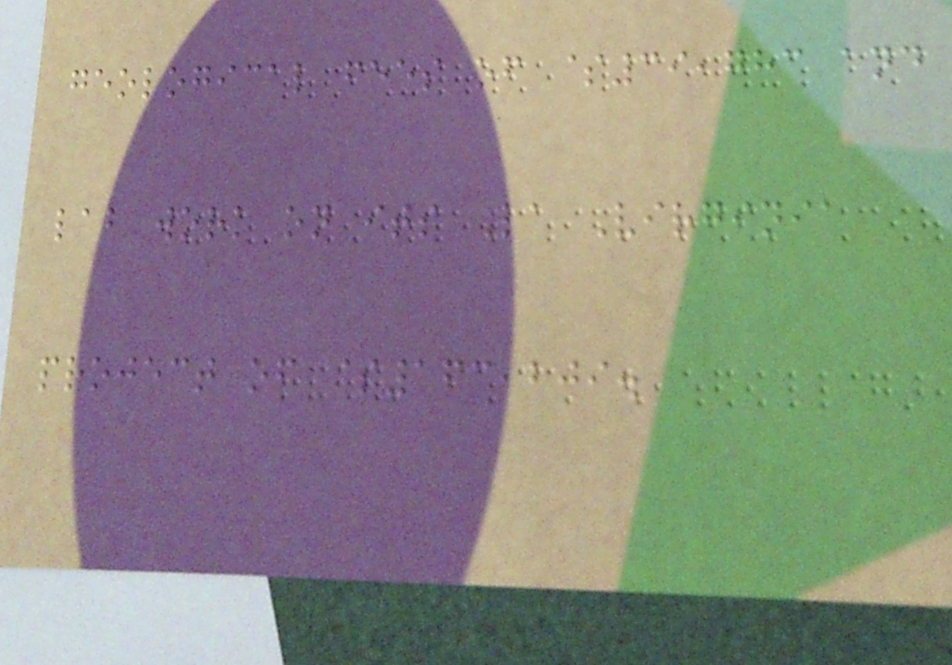geological fees of $39,783 and
lab work on its La Virginia
project of $163,209.
